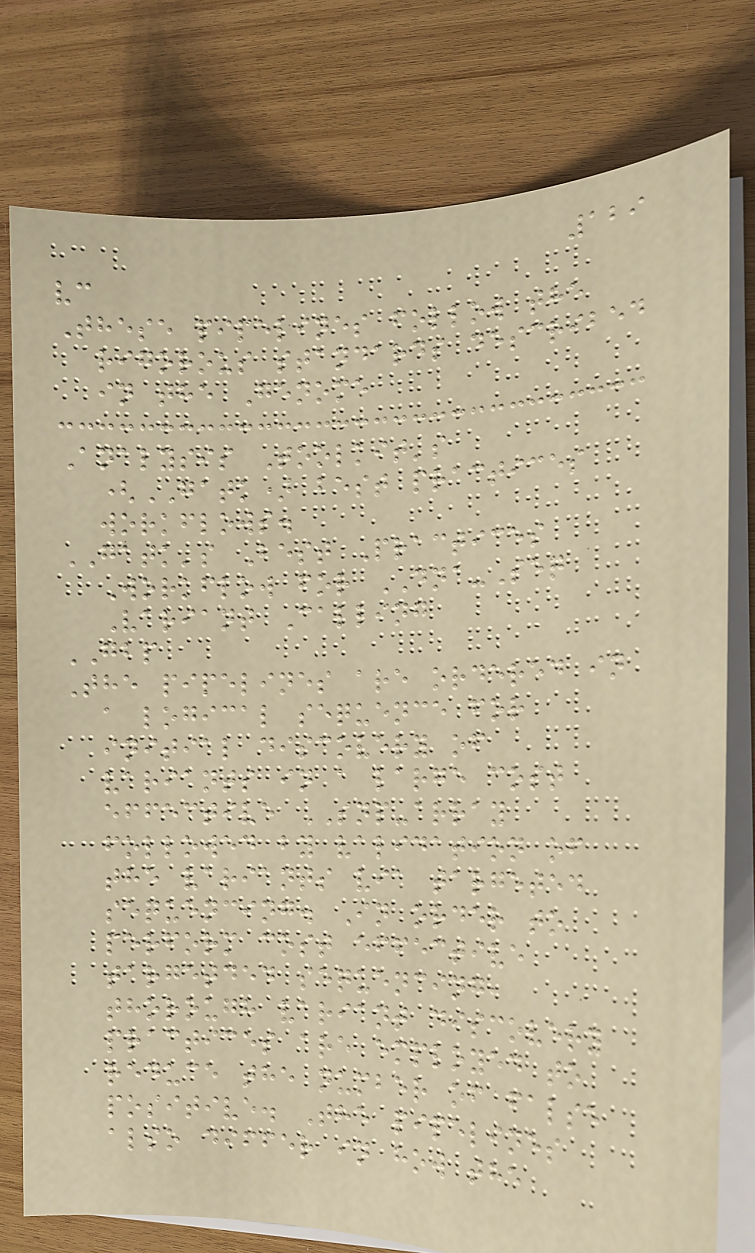129
vc
These pipelines follow the
rigorous standards described
in the Genome
Analysis Toolkit's
(GATK) best practices
workflows.
GATK's Best Practices
Workflow for DNA-Seq
Variant Calling
GBP
The pipelines are ordered in
a logical sequence for
initial discovery of
variants in a large cost
effective SNP-array
followed by validation of
the variants via targeted
sequencing. In order to
perform cost effective
targetded sequencing,
thorough variant discovery
practices are employed to
reduce the number of false
positive. The pipelines
also differ in how the
